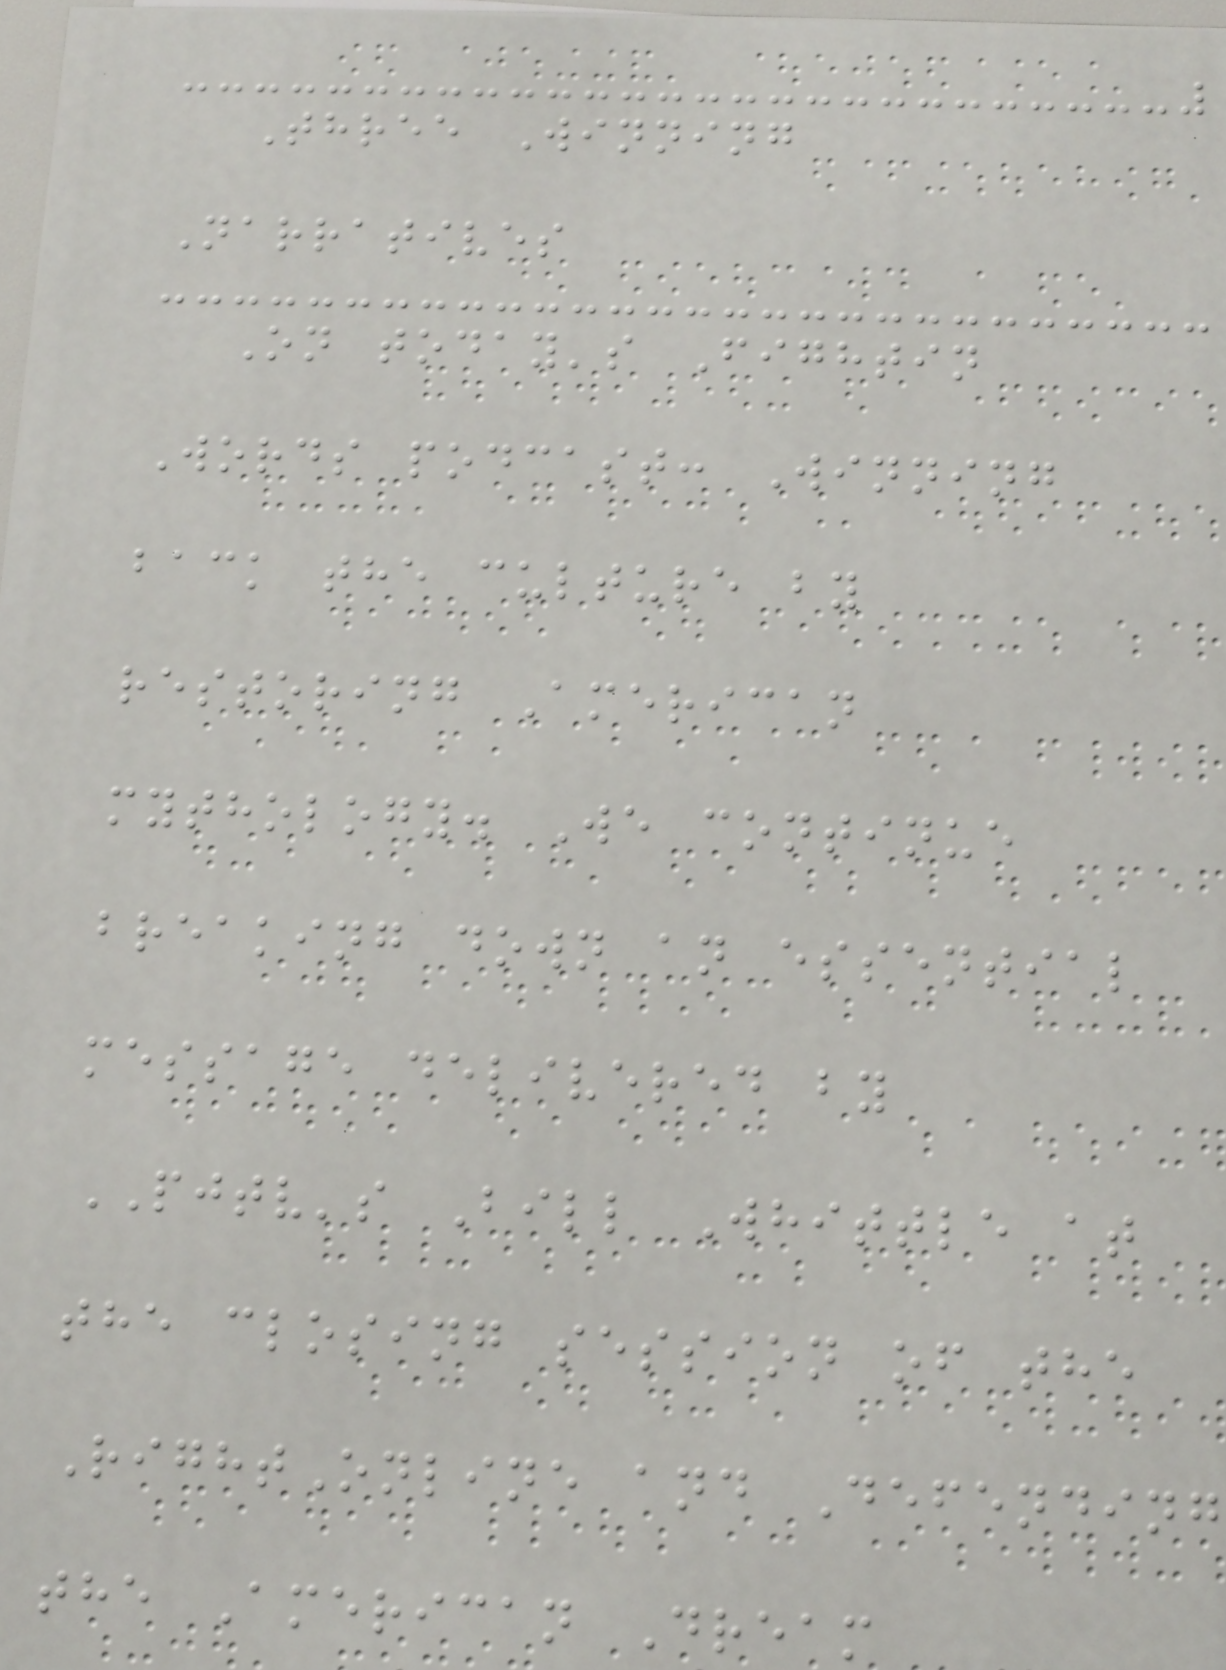Three Winning
Narratives
On today's Fightin
Words podcast: Winning
back the culture by
restoring American
mythology. We continue
breaking down an essential
message delivered by
PJTV's Bill Whittle at
the closing session of the
RightOnline and Defending
the American Dream
